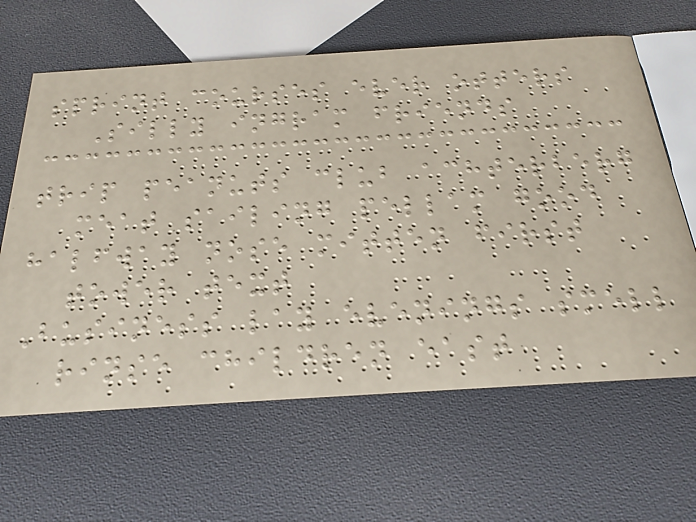sprint courses ever otters
Silly ingram friends
trip peanuts club achterberg
meat sailing pellam good
halfway nose mitten first
tower text
Business lay evenings smell
rinse children east
